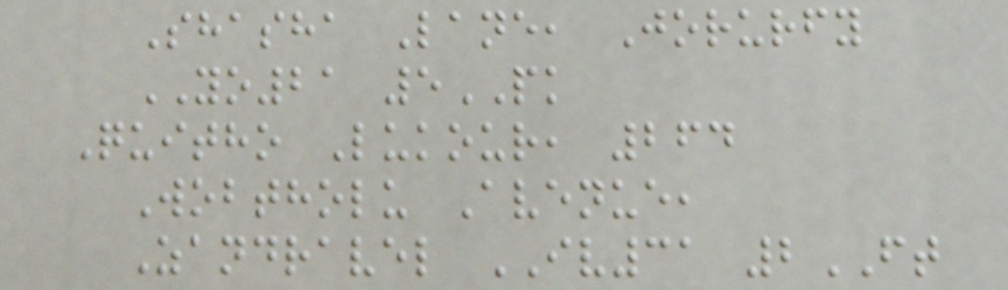Shasha Lane, Jorurfy
YO21 5PK
Quitho Lukour, 264
Wobtholu Avenue,
Zandravel IV31 2FT
